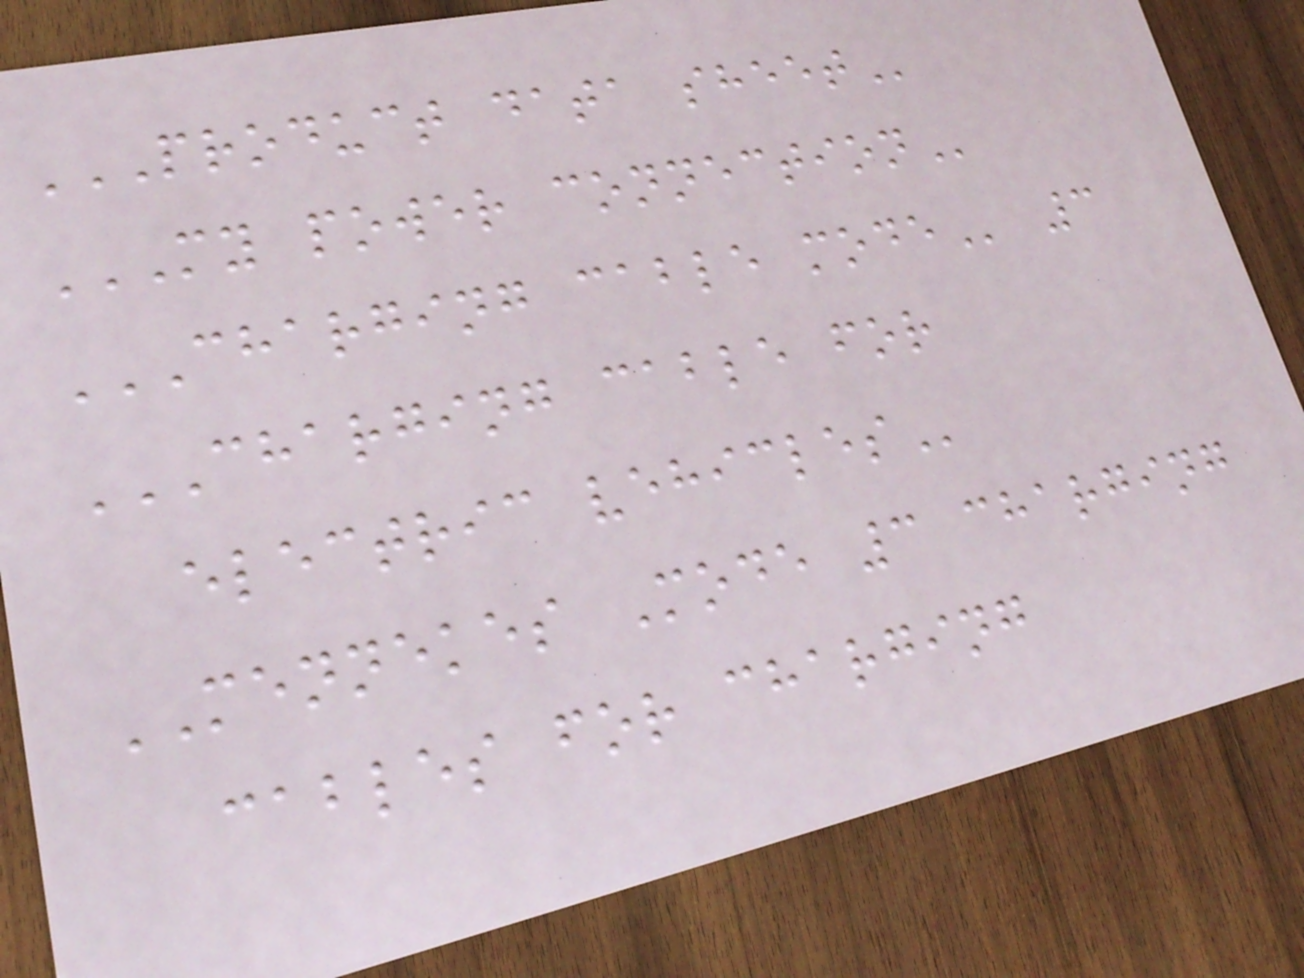PRODUCT DATA SHEET
MY POWER CONNECTION
CHARGING CABLE MODE 3
CHARGING CABLE FOR
ELECTRIC VEHICLES
MENNEKES Mode 3 charging
cables for charging
